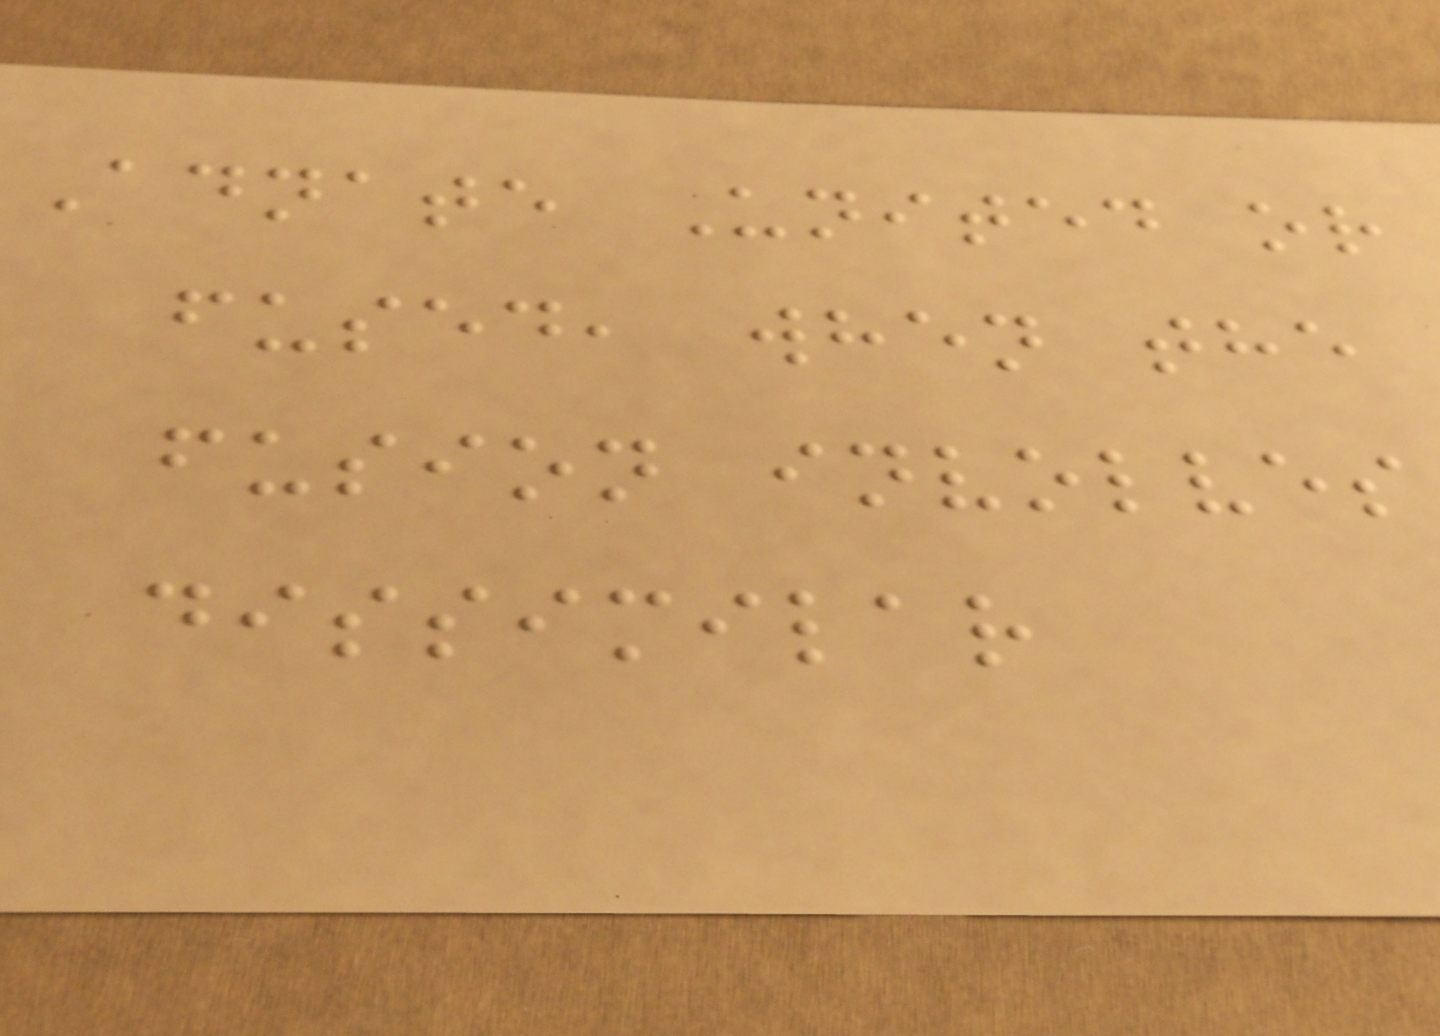Adnate United or
fused, when the
fusion involves
dissimilar
